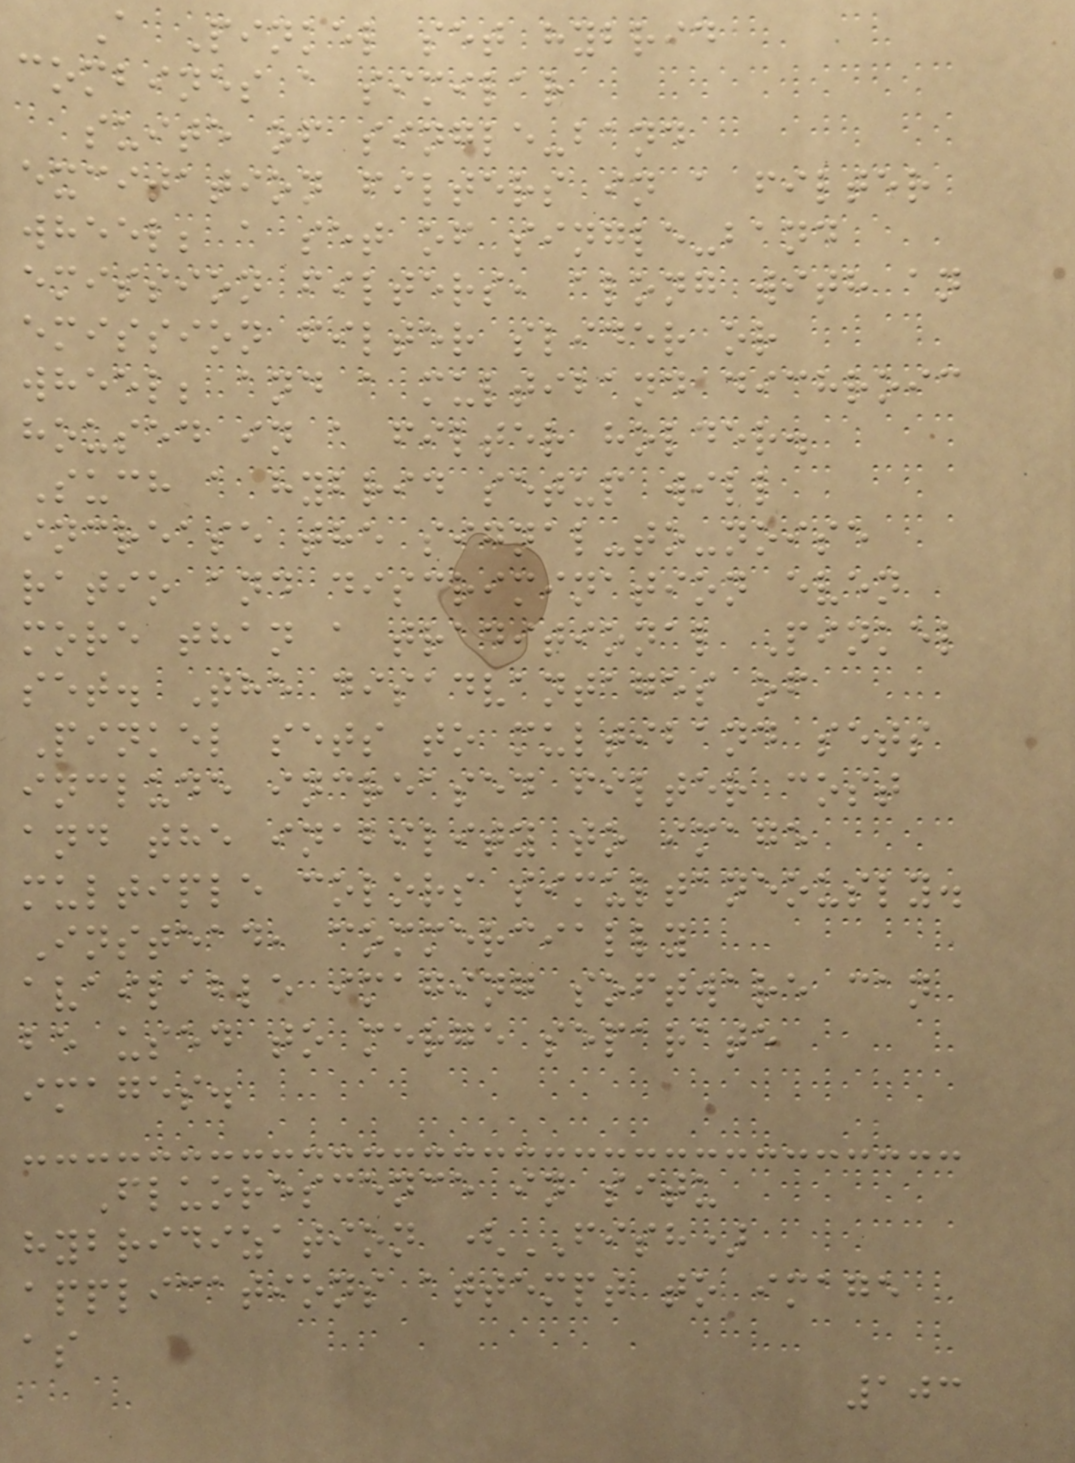A Pinkel set hybrid
combines a similar
suite of single-band
excitation filters in a filter
wheel; a set of single-band
emission filters, along with an
emission filter slider or
wheel; and a multiband dichroic
housed in a filter holder.
Such a hybrid setup will
increase the signal-to-noise
ratio and discrimination even
more than a traditional Pinkel
set. The disadvantages of
Pinkel sets to multiband sets
include increased filter cost
and the inability to image
multiple colors simultaneously.
Instead, commercially
available imaging software can
be used to merge separate
images.
Fluorescence in situ
hybridization (FISH)
applications attempt to image
as
103
